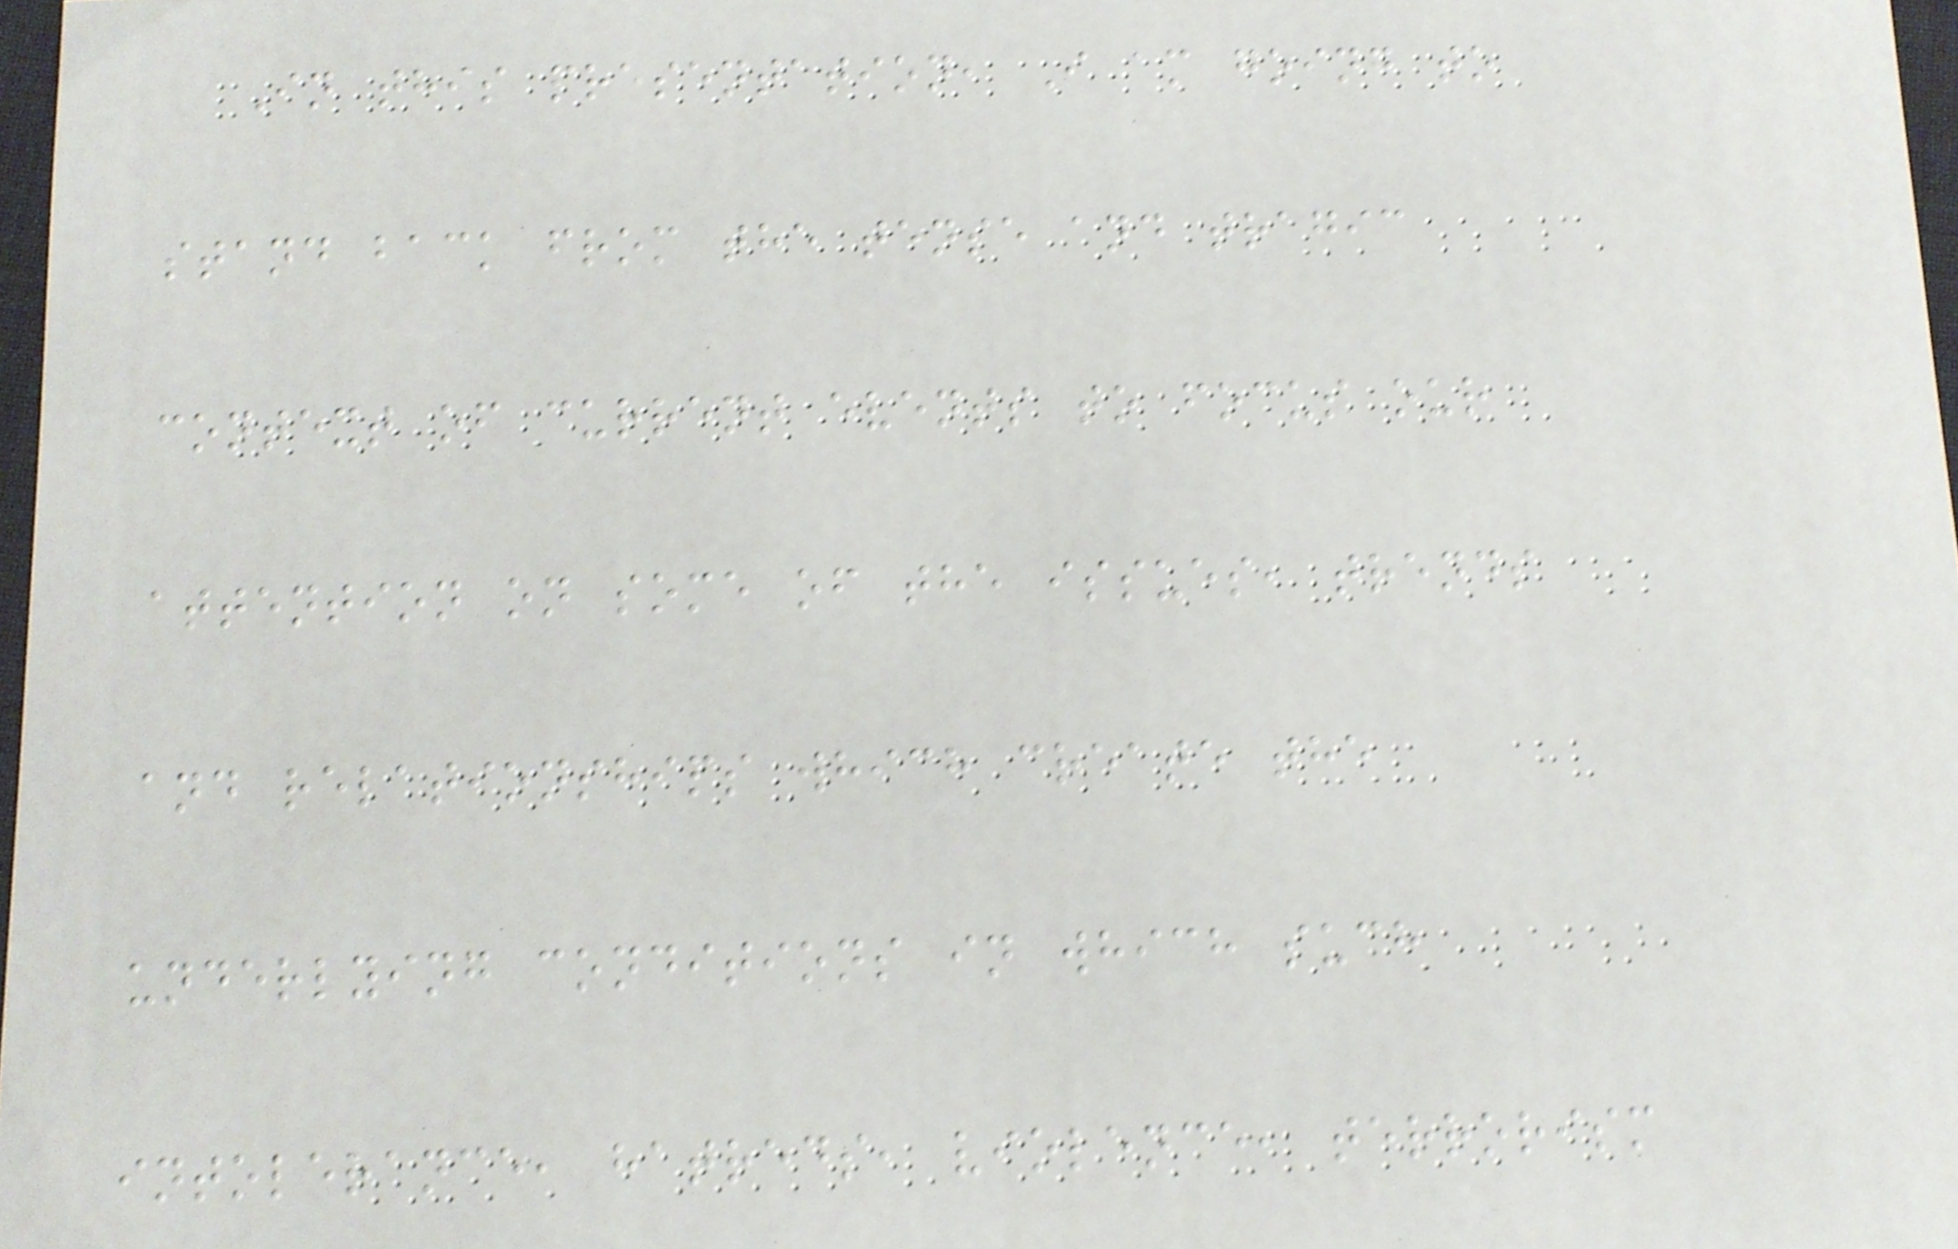In this presentation, I am going to
stand back from the tense and tragic
context of current events to focus our
attention on some of the issues, trends
and relationships which create the
underlying conditions in which such
intolerance, hatreds, violence, terrorism
